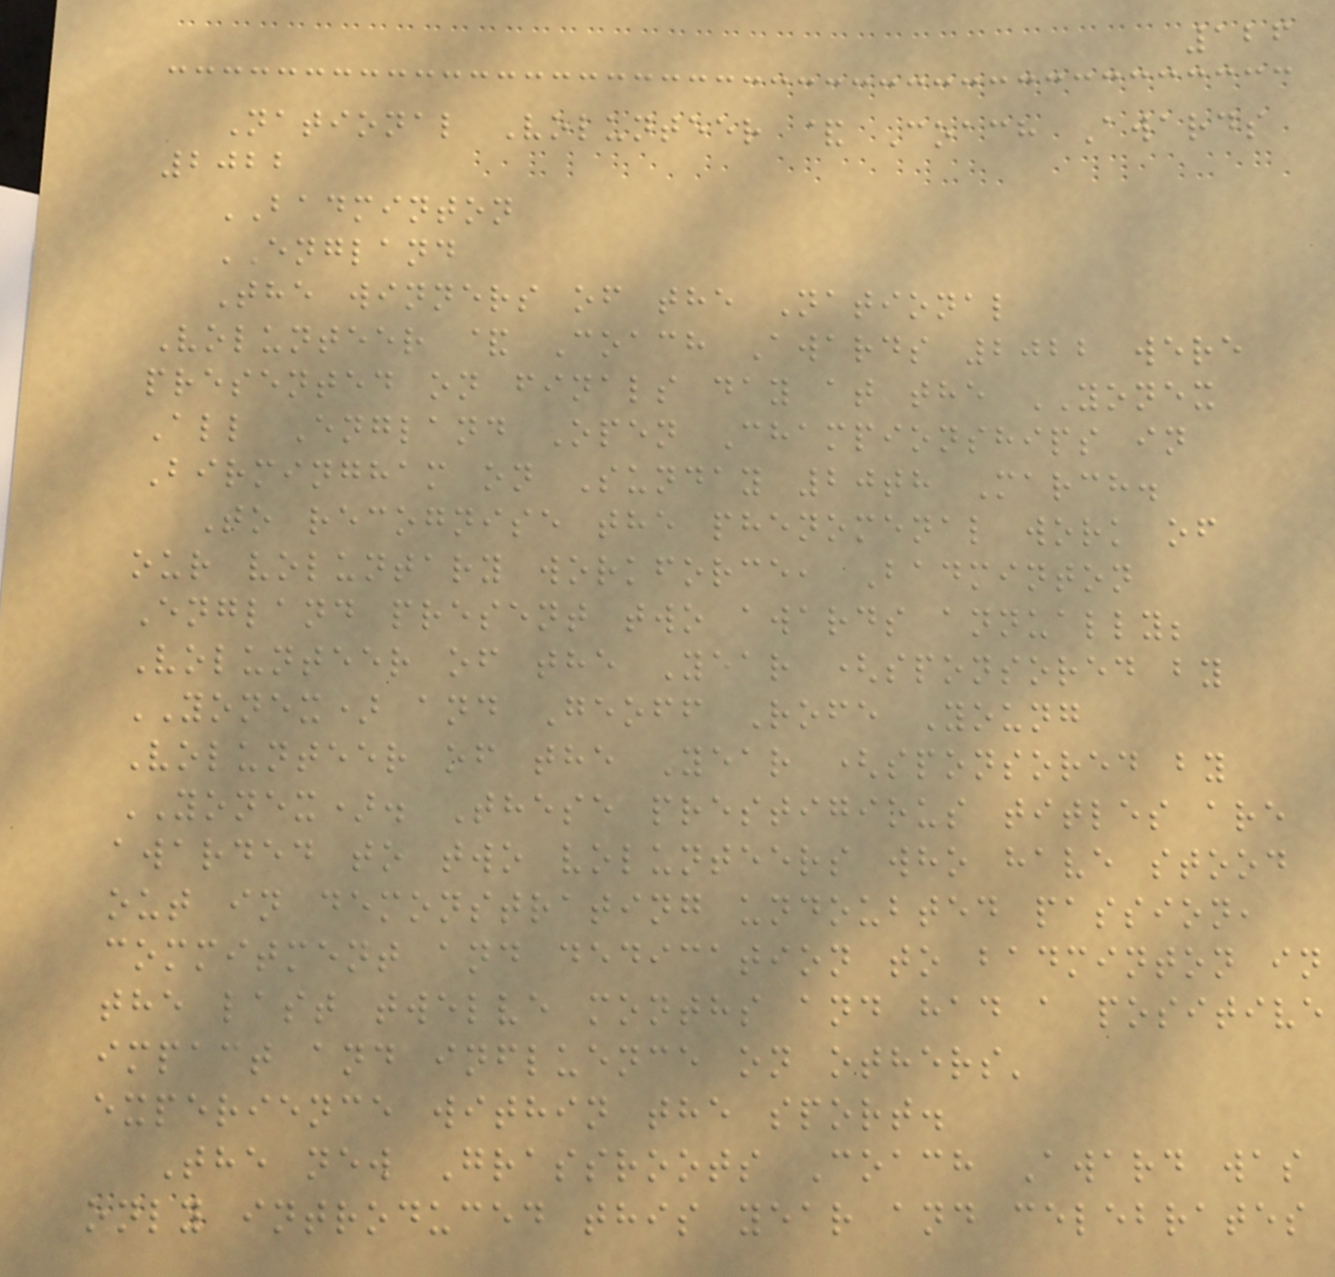126
National Volunteer & Coach Awards
2022
BADMINTON
ENGLAND
The winners of the National
Volunteer & Coach Awards 2022 were
presented on finals day at the YONEX
All England Open Championships in
Birmingham on Sunday 20th March.
To recognise the phenomenal work of
our voluntary workforce, Badminton
England present two awards annually;
Volunteer of the Year (sponsored by
YONEX) and Geoff Rofe Young
Volunteer of the Year (sponsored by
YONEX). These prestigious titles are
awarded to two volunteers who have stood
out in demonstrating undoubted passion,
commitment and dedication to badminton in
the last twelve months and had a positive
impact and influence on others'
experience within the sport.
The new Grassroots Coach Award was
only introduced this year and celebrates
